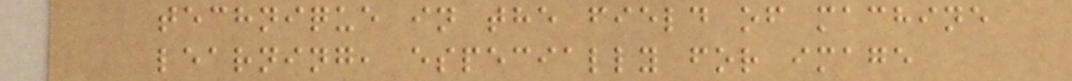technique in the field of machine
learning, especially for image
